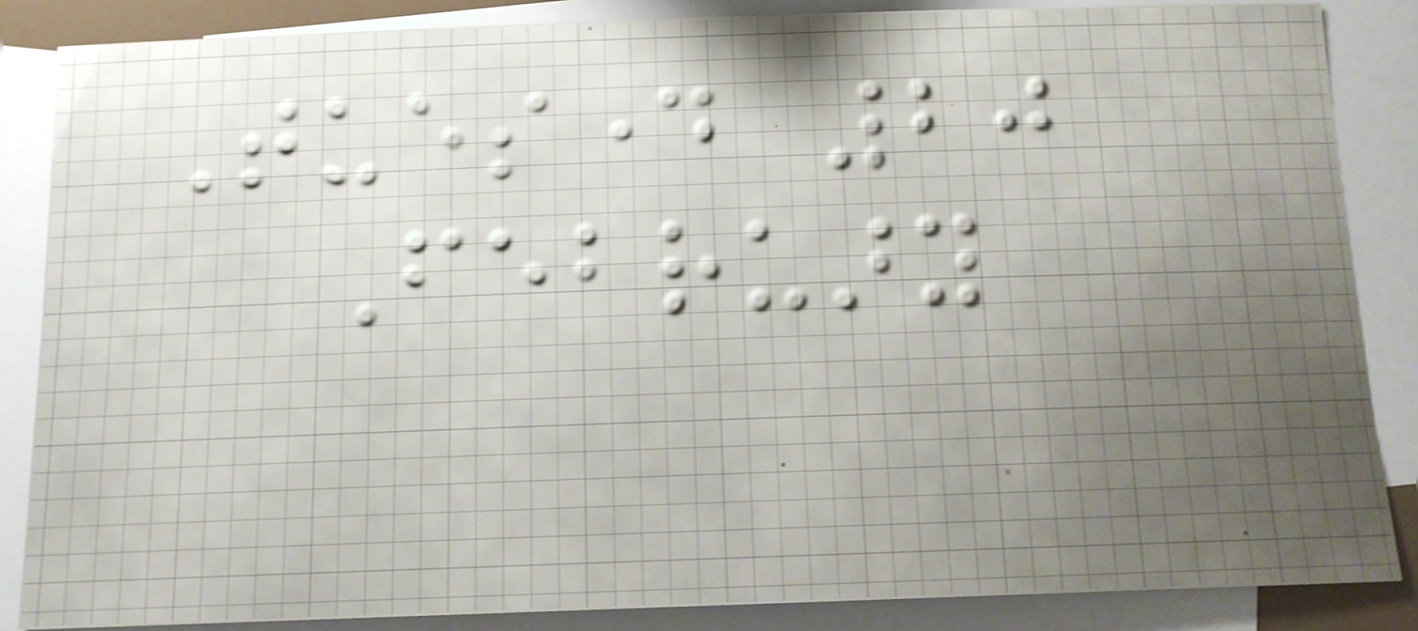Tuesday 20
February
